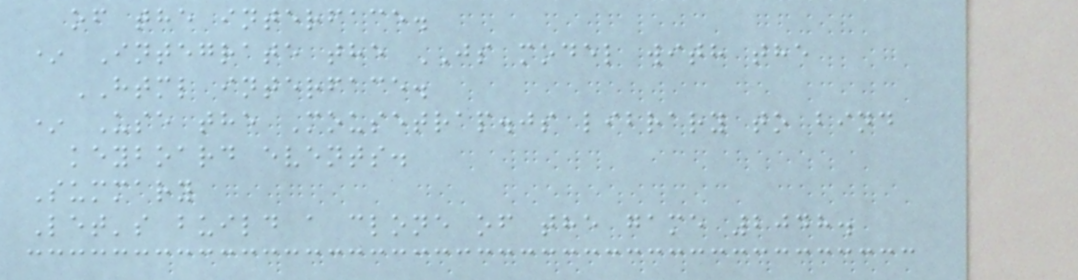of the interface.
* Integrate the JS model with the
HTML interface.
* Use the Mousetrap.js library to bind
keyboard events.
Summary
Let's build a clone of the game 2048.
